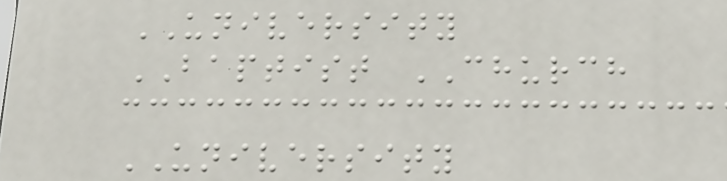UNIVERSITY
BAPTIST CHURCH
UNIVERSITY
